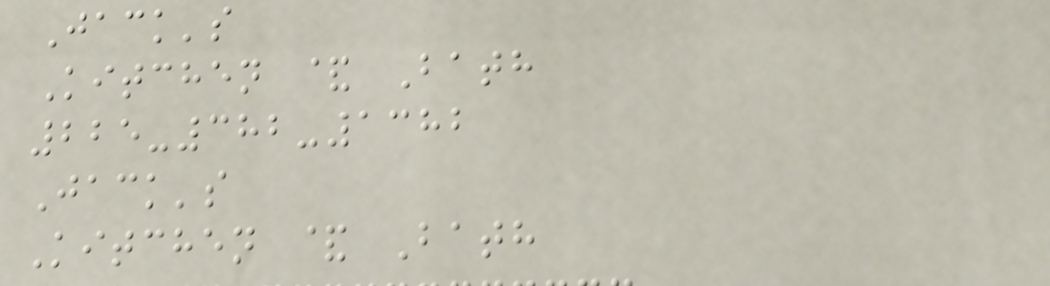Jack's
Kitchen & Bath
225-382-1382
Jack's
Kitchen & Bath
